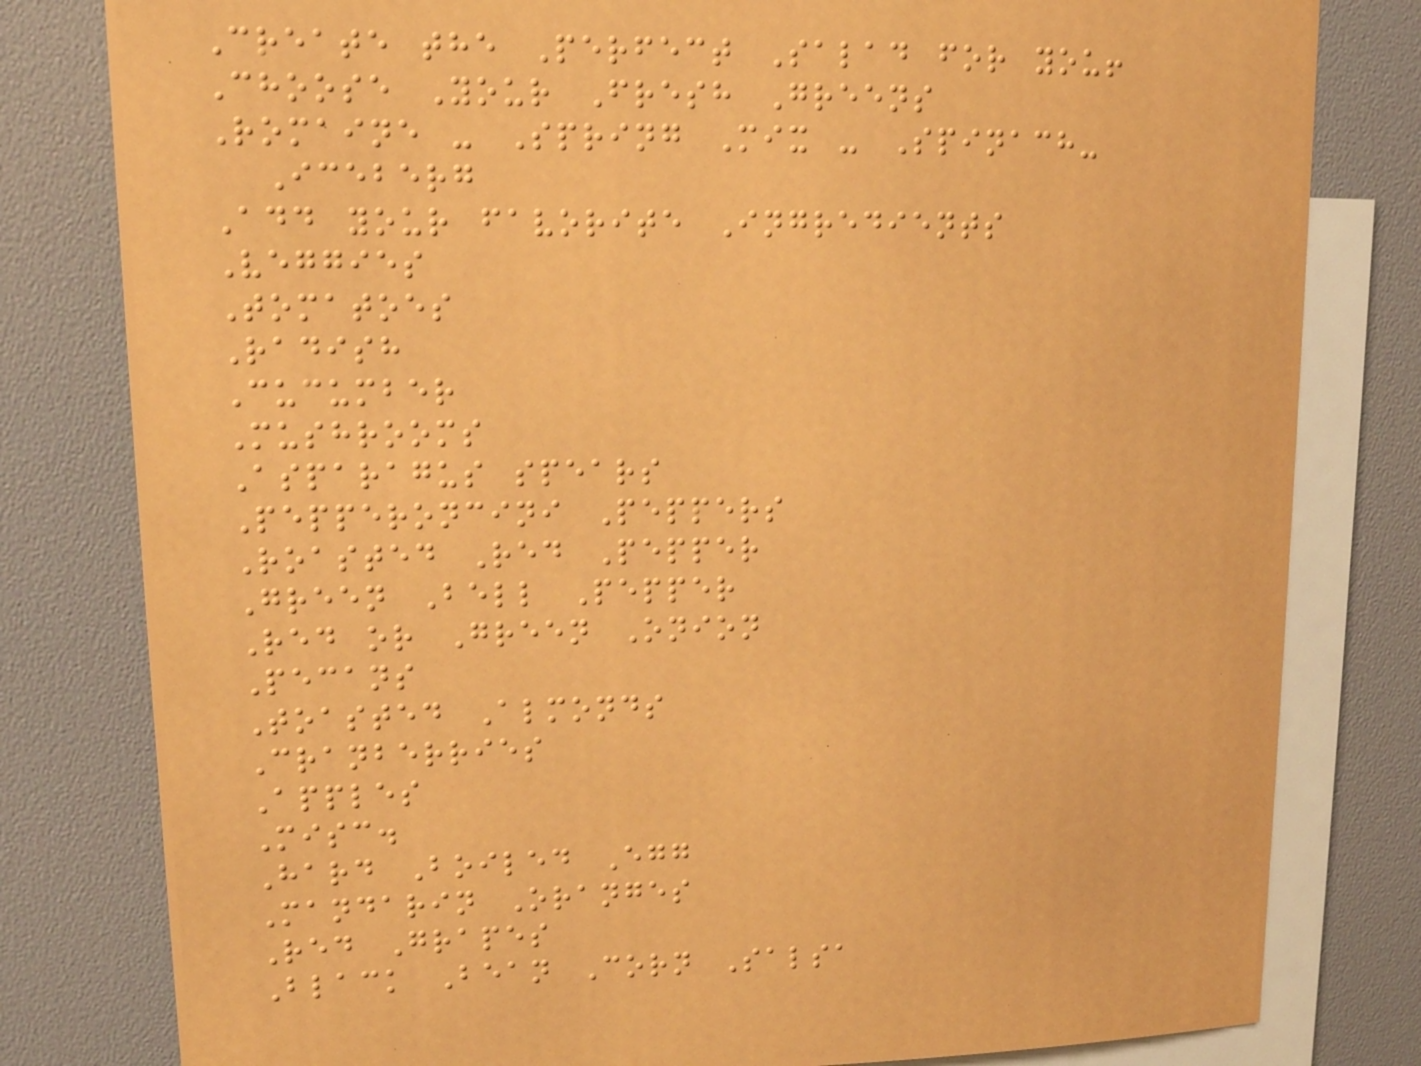Create the Perfect Salad for you!
Choose Your Fresh Greens
Romaine - Spring Mix - Spinach-
Iceberg
Add your favorite Ingredients
Veggies
Tomatoes
Radish
Cucumber
Mushrooms
Asparagus spears
Pepperoncini Peppers
Roasted Red Pepper
Green Bell Pepper
Red or Green Onion
Pecans
Toasted Almonds
Cranberries
Apples
Misc.
Hard Boiled Egg
Mandarin Oranges
Red Grapes
Black Bean Corn Salsa
